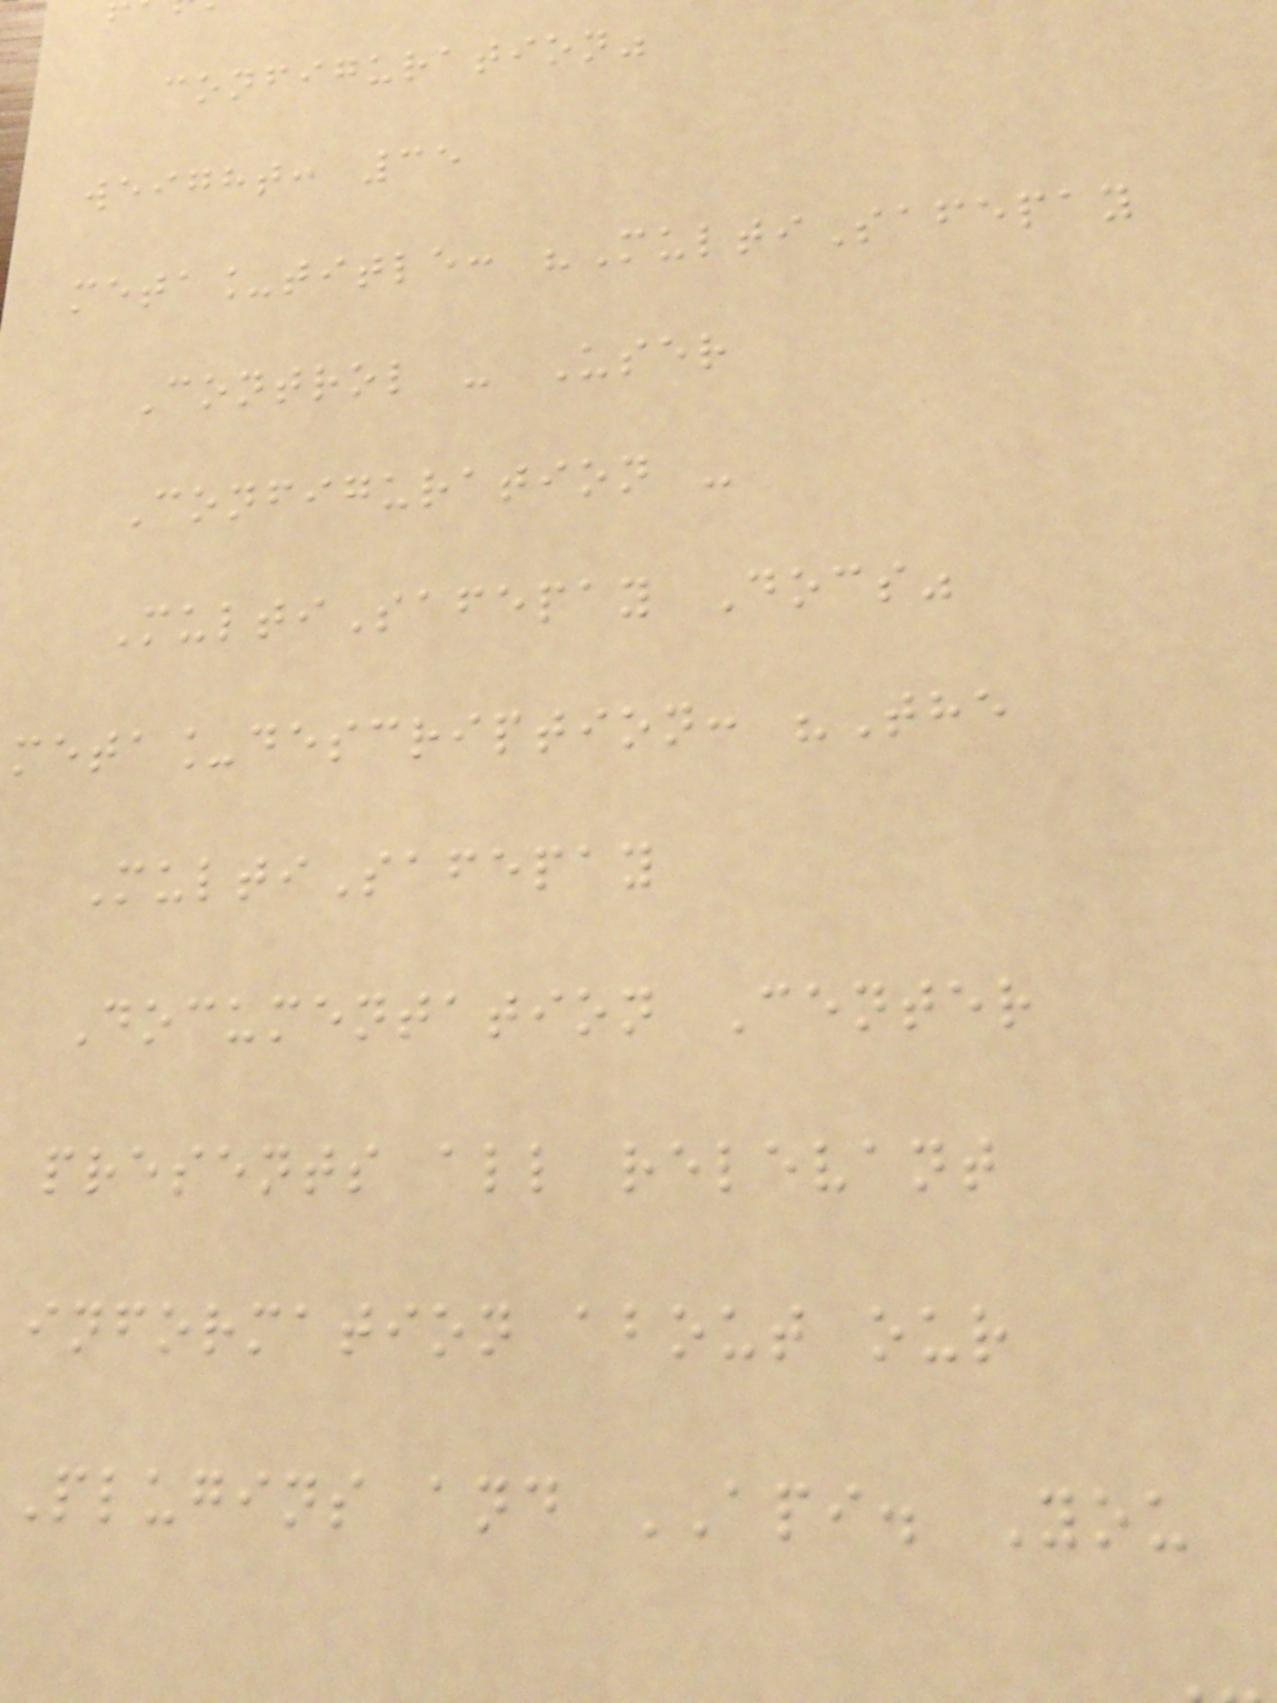configuration"
weight: 35
meta_title: "MultiSafepay
Control - User
Configuration -
MultiSafepay Docs"
meta_description: "The
MultiSafepay
Documentation Center
presents all relevant
information about our
Plugins and API. You
